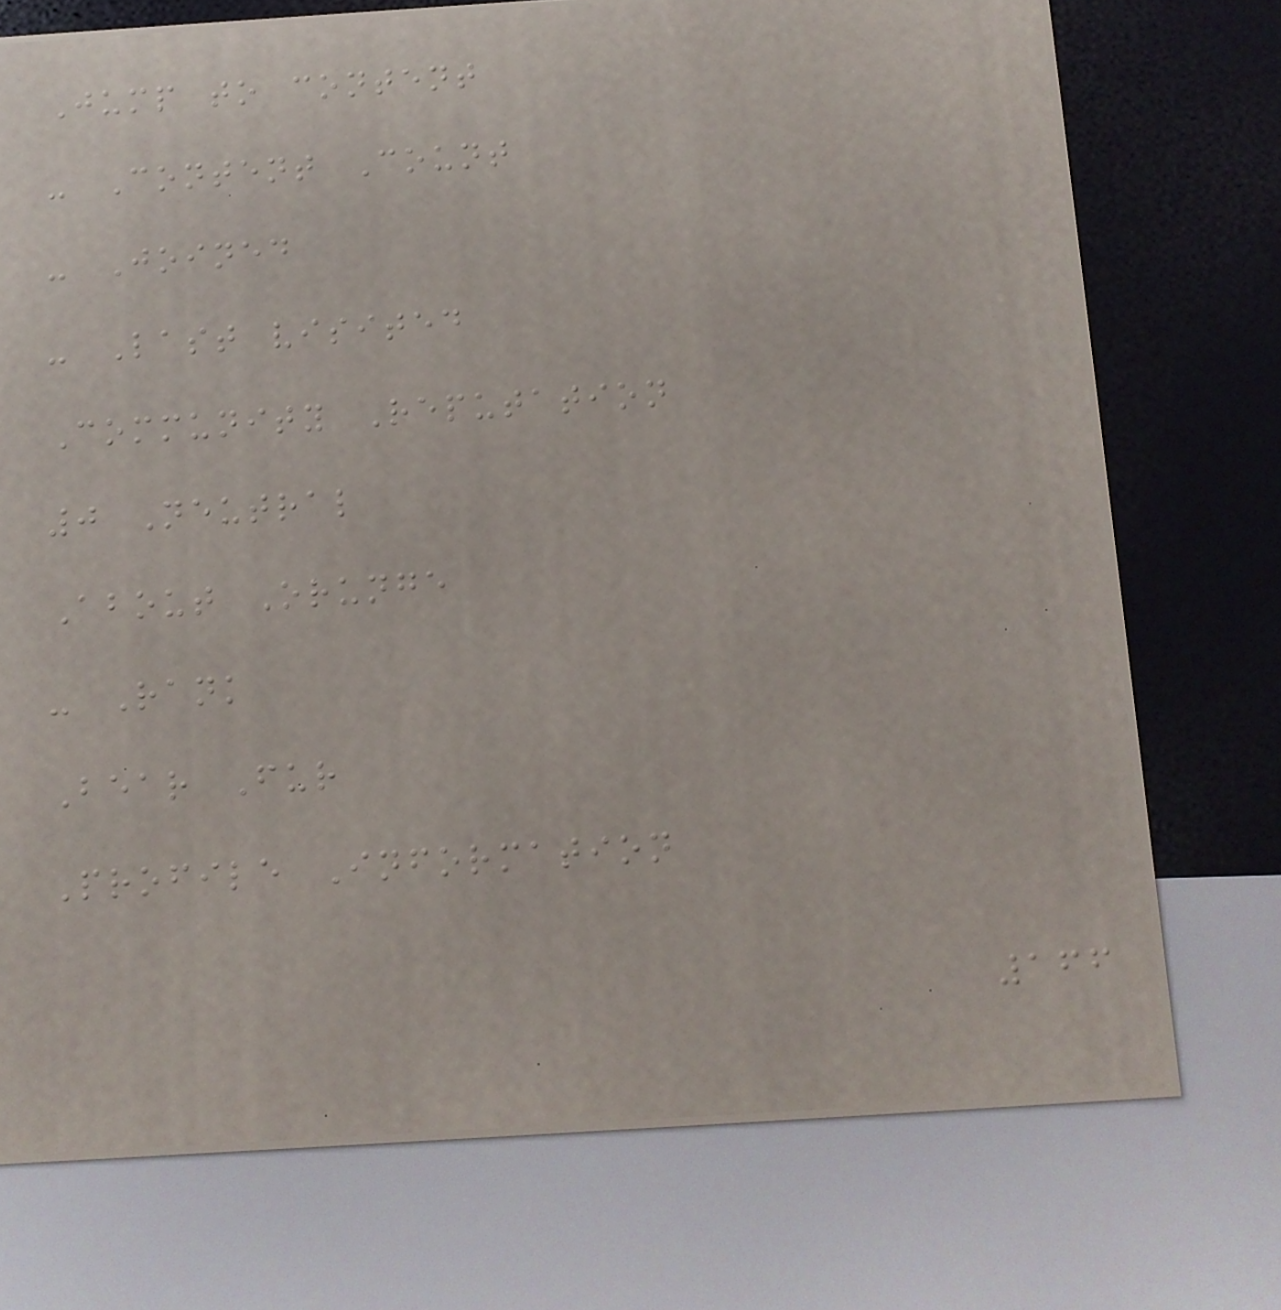Jump to content
- Content Count
- Joined
- Last visited
Community Reputation
0 Neutral
About Orunge
- Rank
Bear Fur
Profile Information
166
